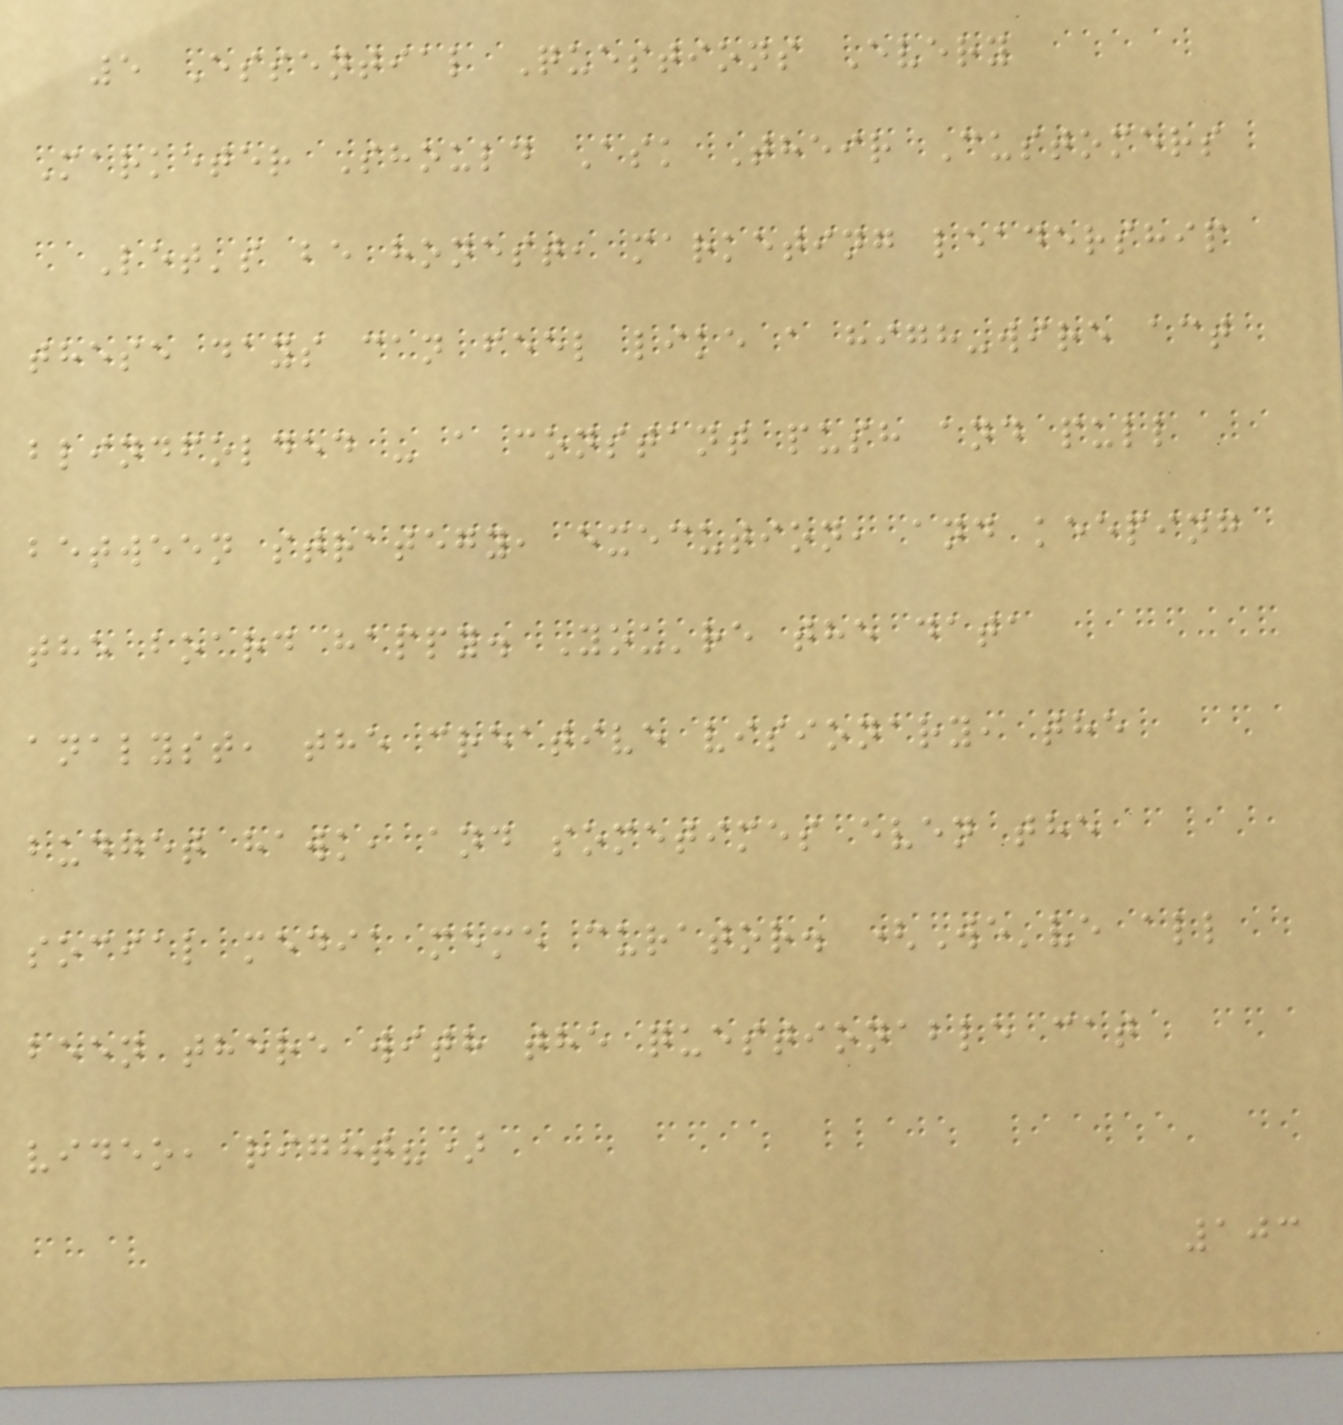5 Essential Questions Every
Marketer Should Ask Their Customers
Let's be honest, marketing leadership
these days can feel like a high-wire act
blindfolded - a constant push and pull
between strategy, execution, and keeping
the board happy. You're the data
analyst, the creative visionary, the
budget hawk, and sometimes even the
social media meme curator. (We've all
been there with the questionable cat
video, right?)
103
